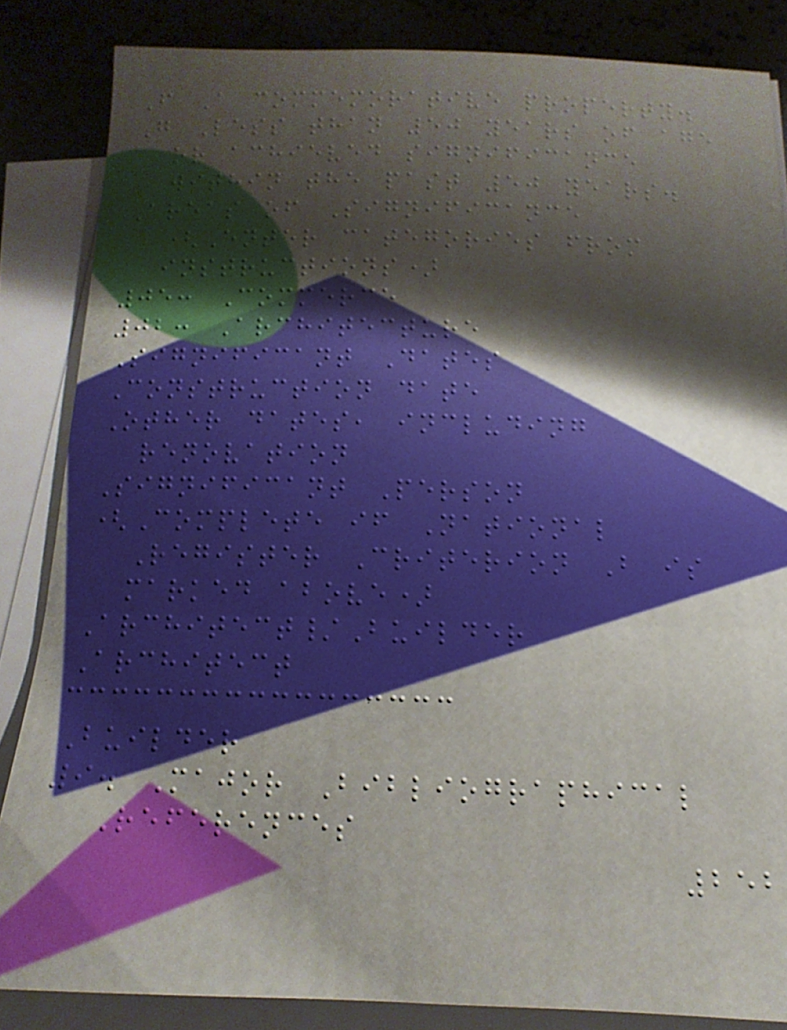F A commemorative property.
G Less than 50 years of age
or achieved significance
within the past 50 years.
Areas of Significance
(Enter categories from
instructions)
05: Commerce
02: Architecture
Significant Dates
Construction date
Other dates, including
renovation
Significant Person
(Complete if National
Register Criterion B is
marked above)
Architect/Builder
Architect
Builder
9. Major Bibliographical
References
252
